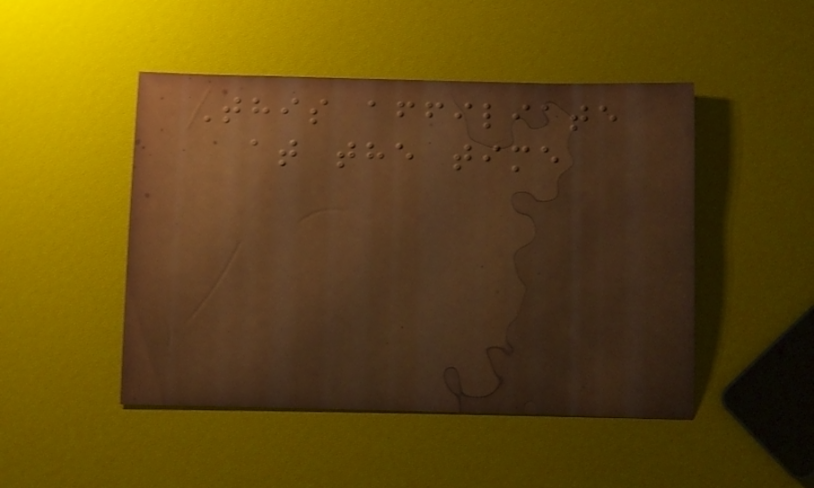This affiliate
at the time
